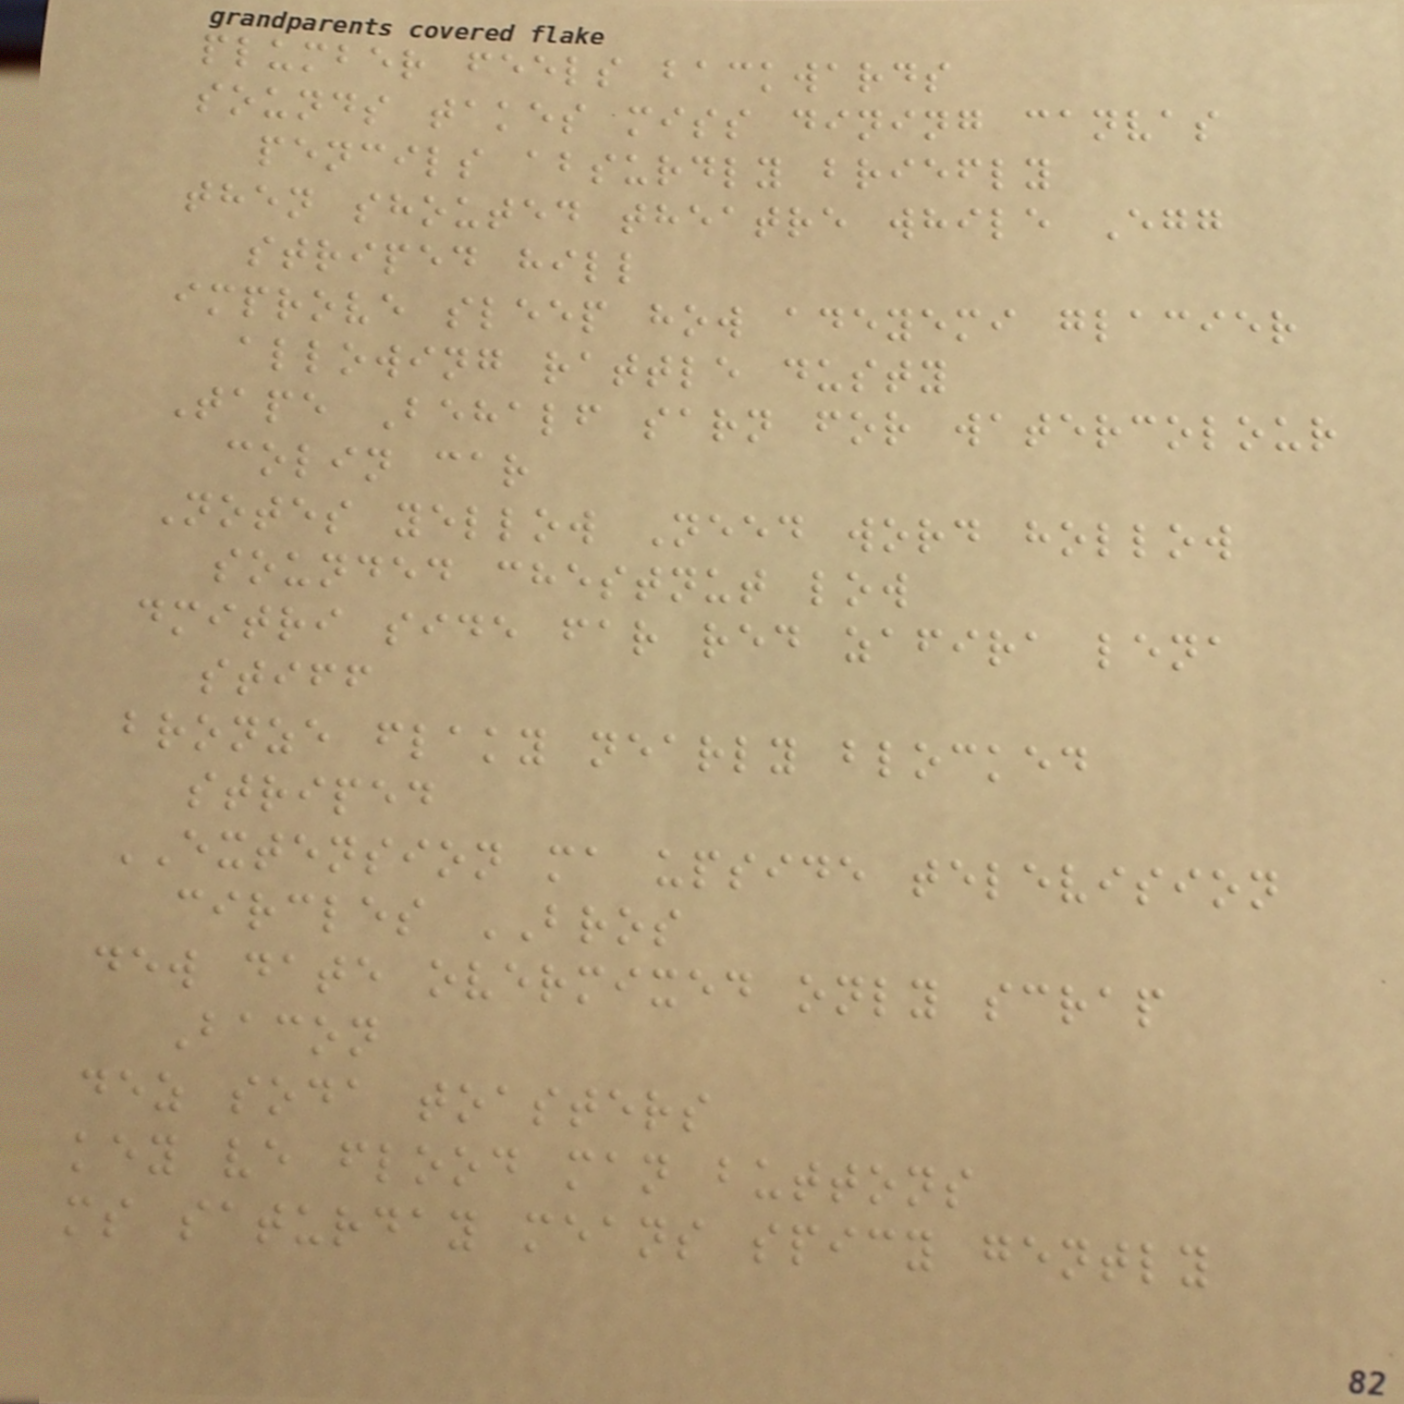plumber feels backwards
sounds takes miss dining canvas
pencils absurdly briefly
then shouted theatre while Egg
striped hill
improve sleep how adeyemi glacier
allowing rattle dusty
Tape Behalf sarn for watercolour
colin car
Notes yellow Need word hollow
sounded chestnut low
dmitri side far red zafira lena
stiff
bronze flaky nearly blocked
striped
EXTENSION ma upside television
circles BROS
dew date overmixed only scrap
Bacon
dez soda toasters
key ve flood man buttons
ms saturday means spicy gently
